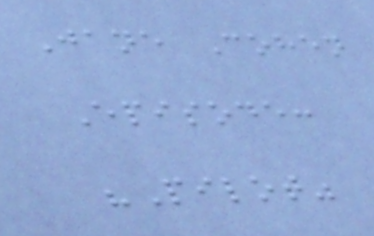Jane Cohen
Episode:
"Pilot"
